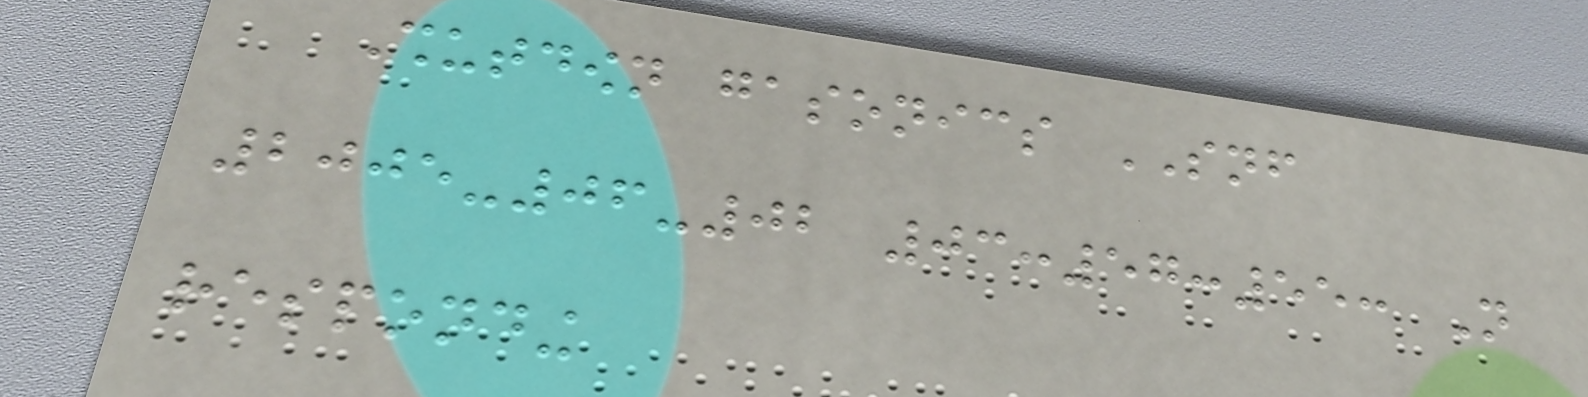Shutdown gasonics SNF
2005-06-02 03:57:55: Not
responding
